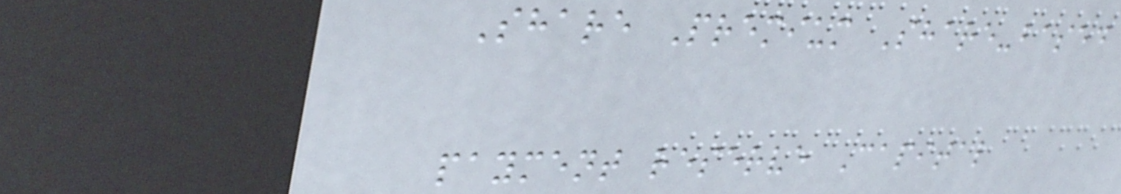Share Premium Share-based
payment reserve Capital
